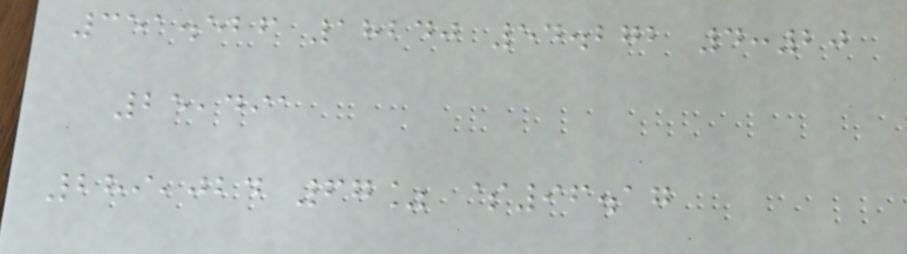351.526 18240 54.272 4:20
25,491
289,024 67% $96.17
